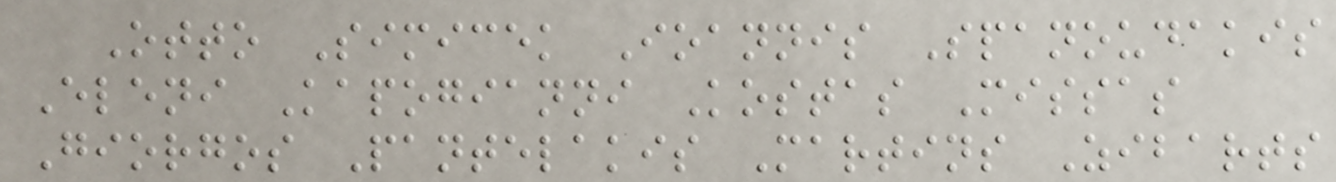Otto Simicek Ioannis Spanoudakis
Eleni Kapogianni Kostas Missas
Giorgos Pantelakis Martins Zibarts
